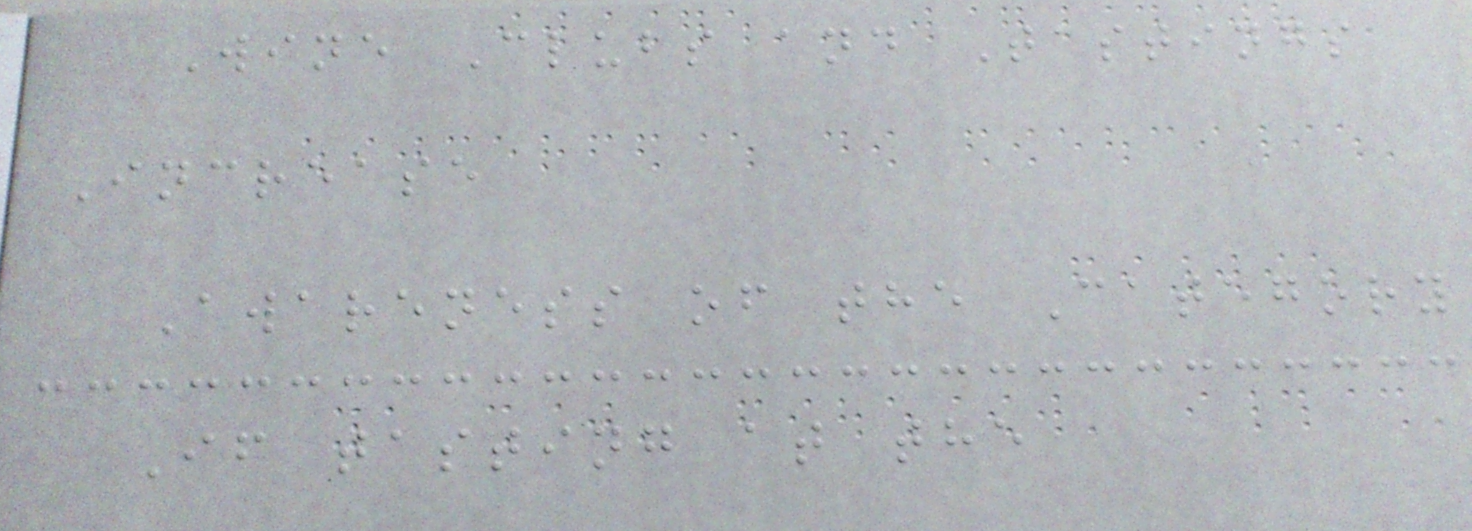Wine Clubs and Tastings
Increase
Awareness of the Category
If tasting at the
